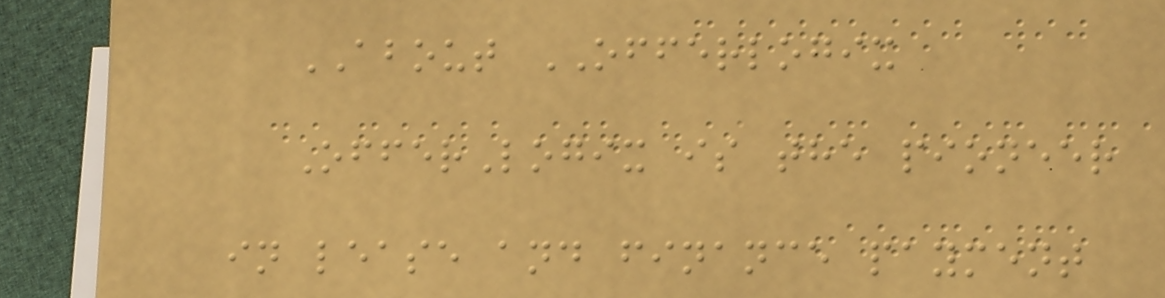ABOUT OFFERLOGIX
OfferLogix is the pioneer
in lease and finance payment
